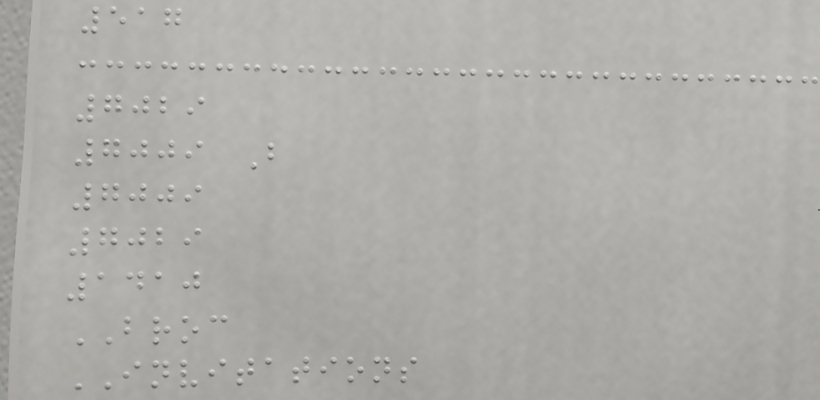517
7029
7009 B
7009
7029
1410
BROC
INVITATIONS
